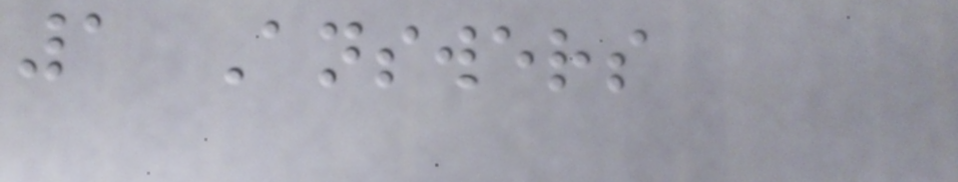1 Answers
